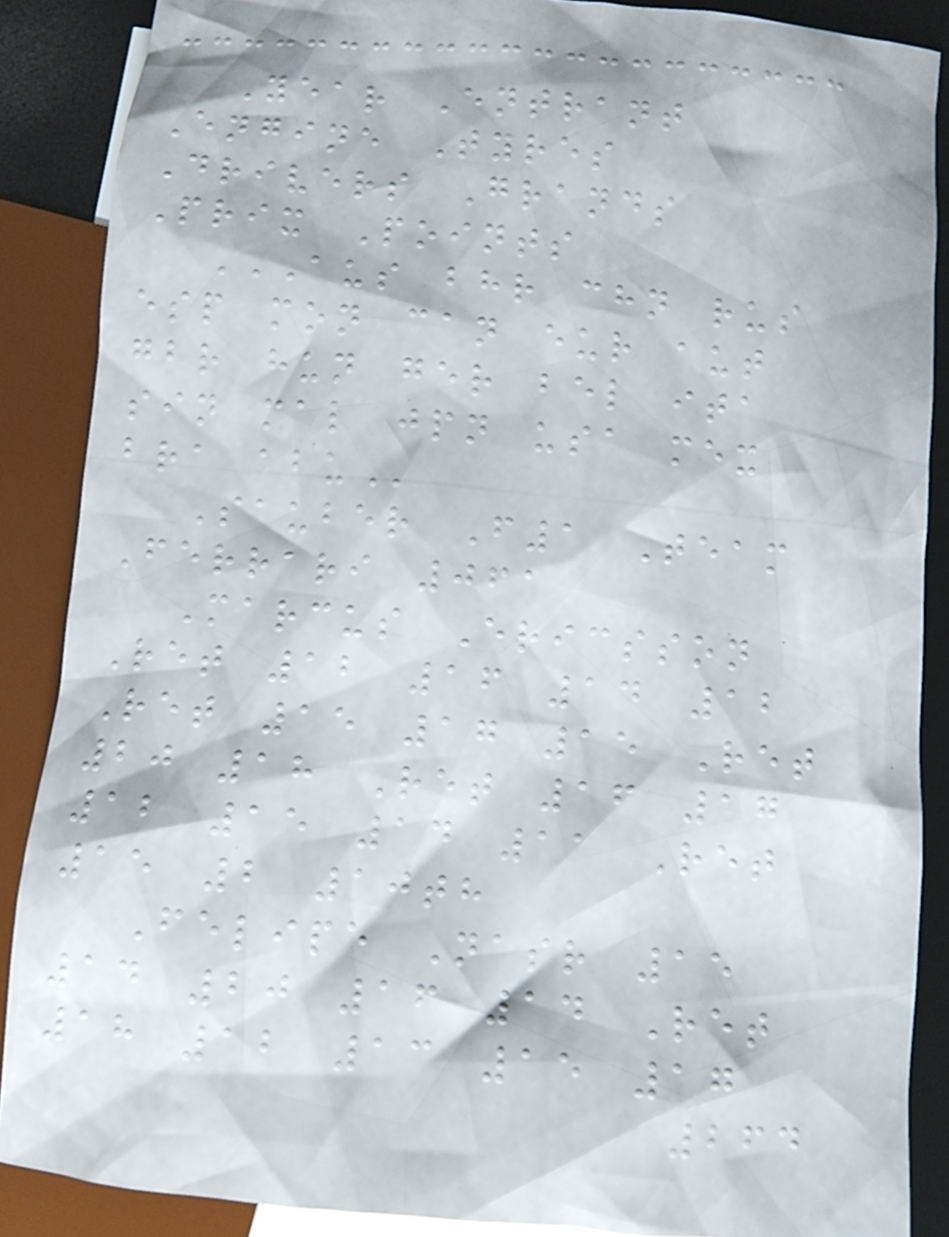Year Entrant
Engine Tyres
Drivers Grands
Prix Points
AUS BHR CHN RUS
ESP MON CAN EUR AUT
GBR HUN GER BEL ITA
SIN MAL JPN USA MEX
BRA ABU
Sauber F1 Team
Ferrari 061
Marcus Ericsson
Ret 12 16 14 12
Ret 15 17 15 Ret
20 18 Ret 16 17
12 15 14 11 Ret
15 2 10th
Felipe Nasr 15
14 20 16 14 Ret
18 12 13 15 17
264
